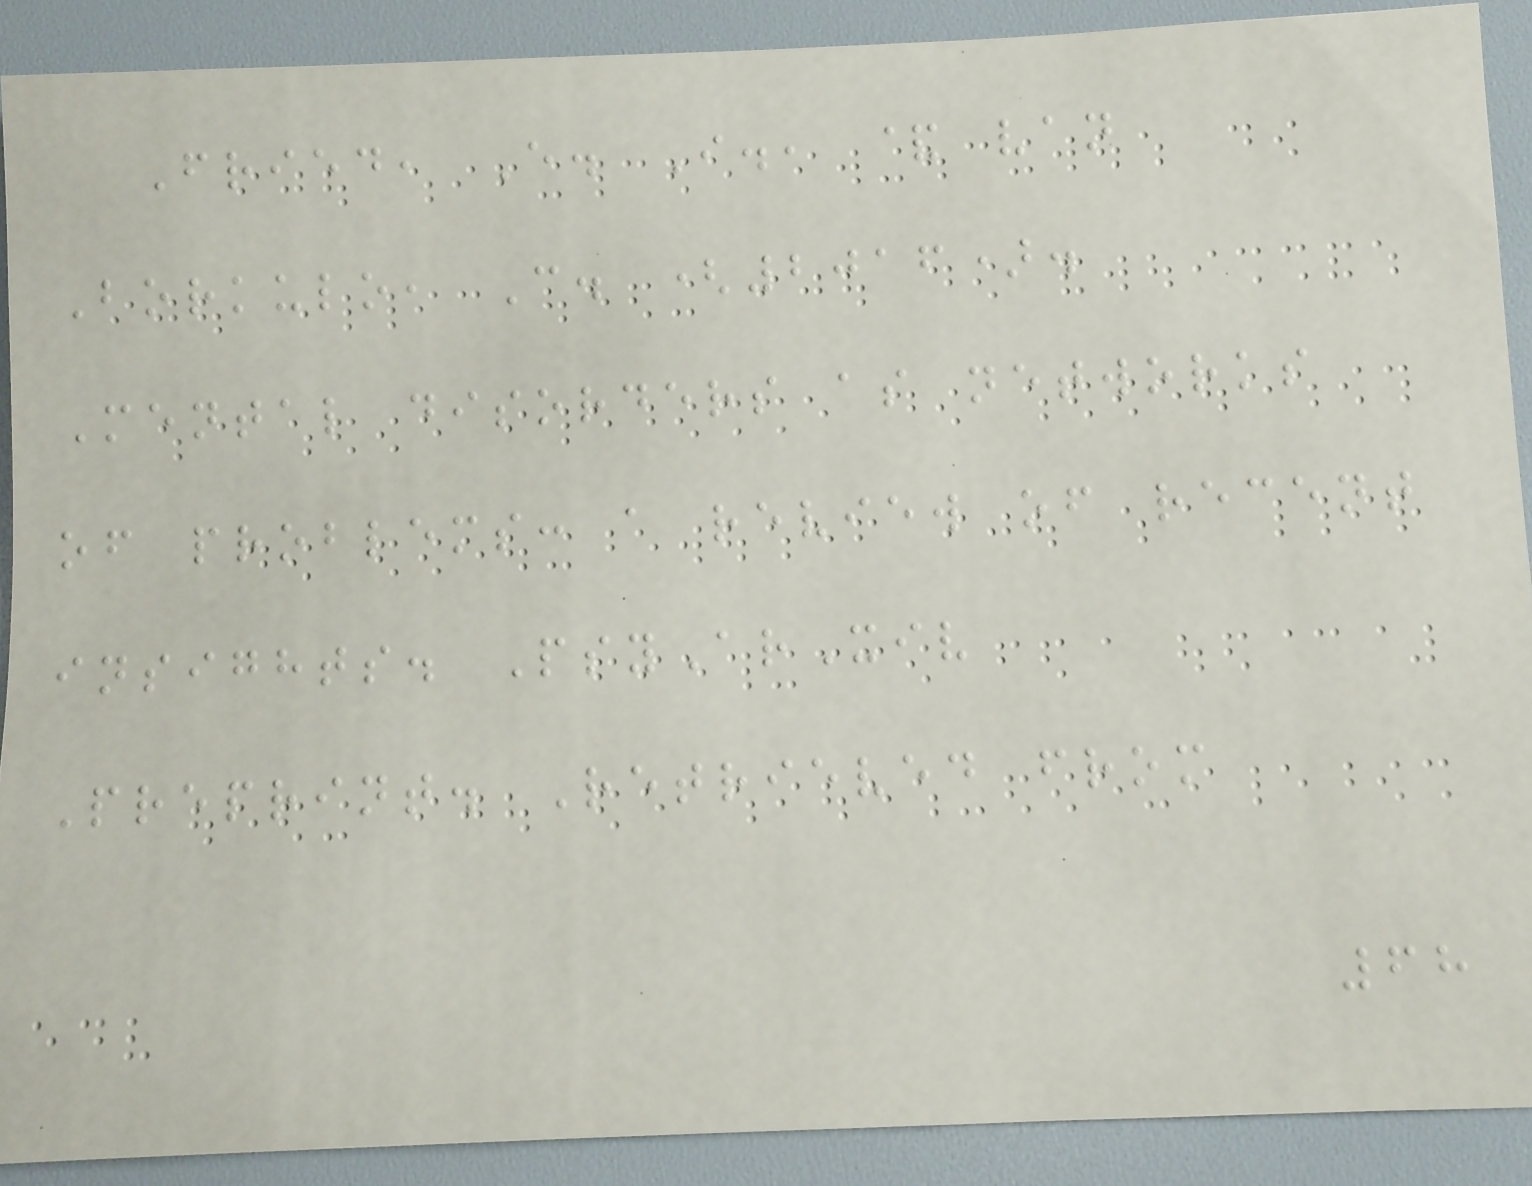Fried, E. I., & van
Borkulo, C. (2016).
Mental disorders as networks
of problems: a review of recent
insights. PsyArXiv
Preprint. Retrieved from
68
